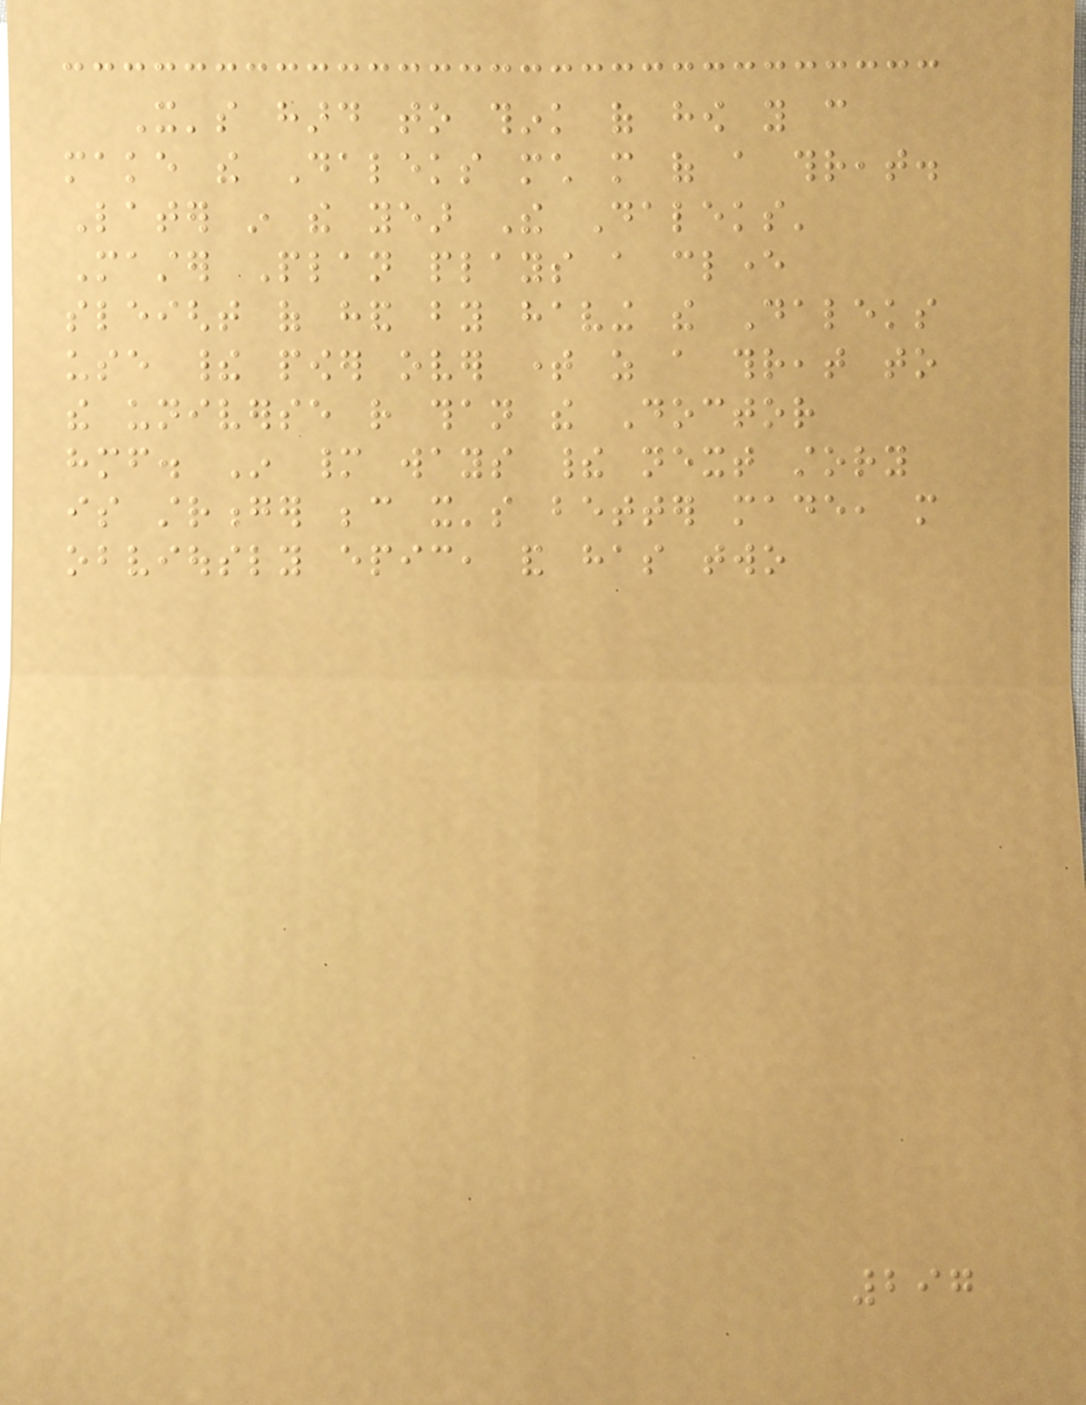It's hard to think of how you can
make the Daleks much more of a threat.
Later in the year The Daleks'
Master Plan plays a clever
sleight of hand by having the Daleks
use their power over time as a threat to
the universe rather than the Doctor
himself. In many ways their next story
is stronger because it's better made, more
obviously epic, and has two
297
